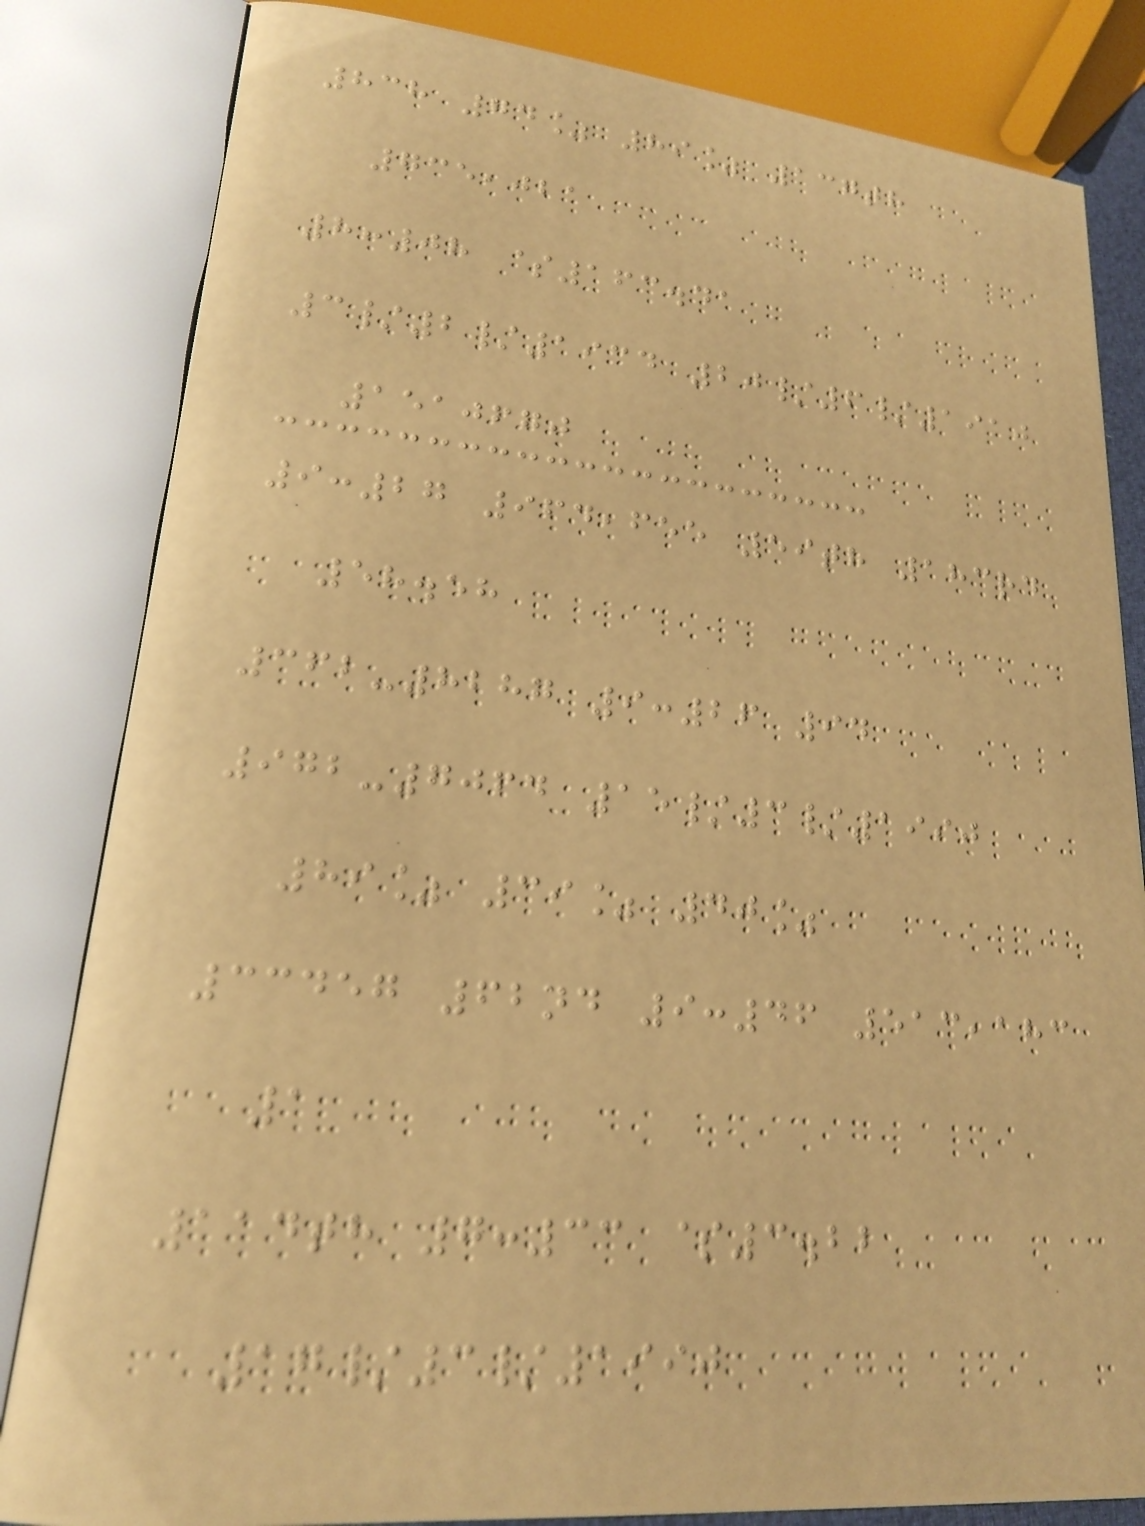838 74% 89% 137th
735,021
8:08 $163.41
3/2/1934 20/6/1910
1510670
9:27 964,655 59th 183rd
58.58
362-8287 9:26 94
972-7064 15/3/1990
89% 39% 40%
33457 62nd 9:46 513,183
1
114th 7:33 $3.22
17/3/1990
